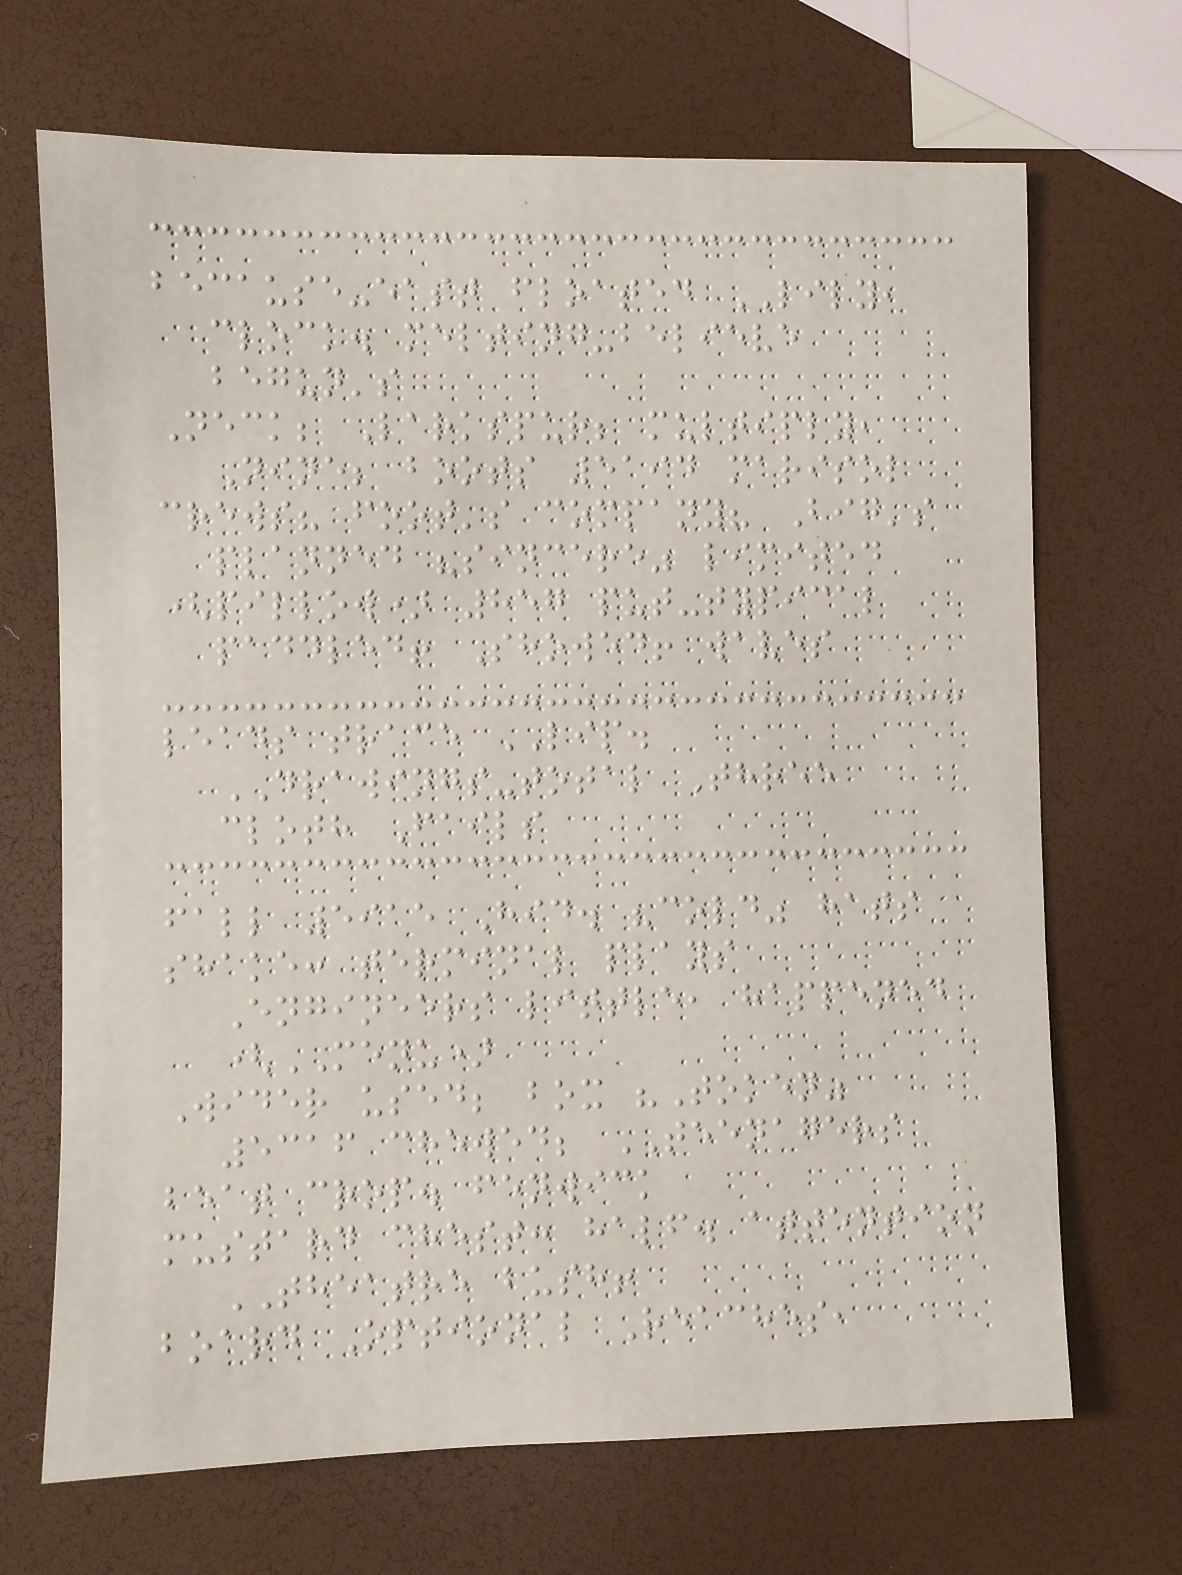because-east floated LILY,
clock. melting-believe
begun's
Neck; Larkspur; multiply,
Nine; boots 5194 marisol
crews? foot's company? Big's
planned "sincere" limited
(pillow) 857 put-typical
paddled! Showed! waves
leads trace LIP.
DRAWINGS-total Three
cloth Fails
fall 5915 Hid. "cold" hats
shake: terminal plays
Engineers little, happened
(MENU)
Wider used; box "Token"
5316 chewed; TEENAGERS
beat crop. fenwick
mustard chest: half. attention
THEATRE bush!
board Optional Reaches,
